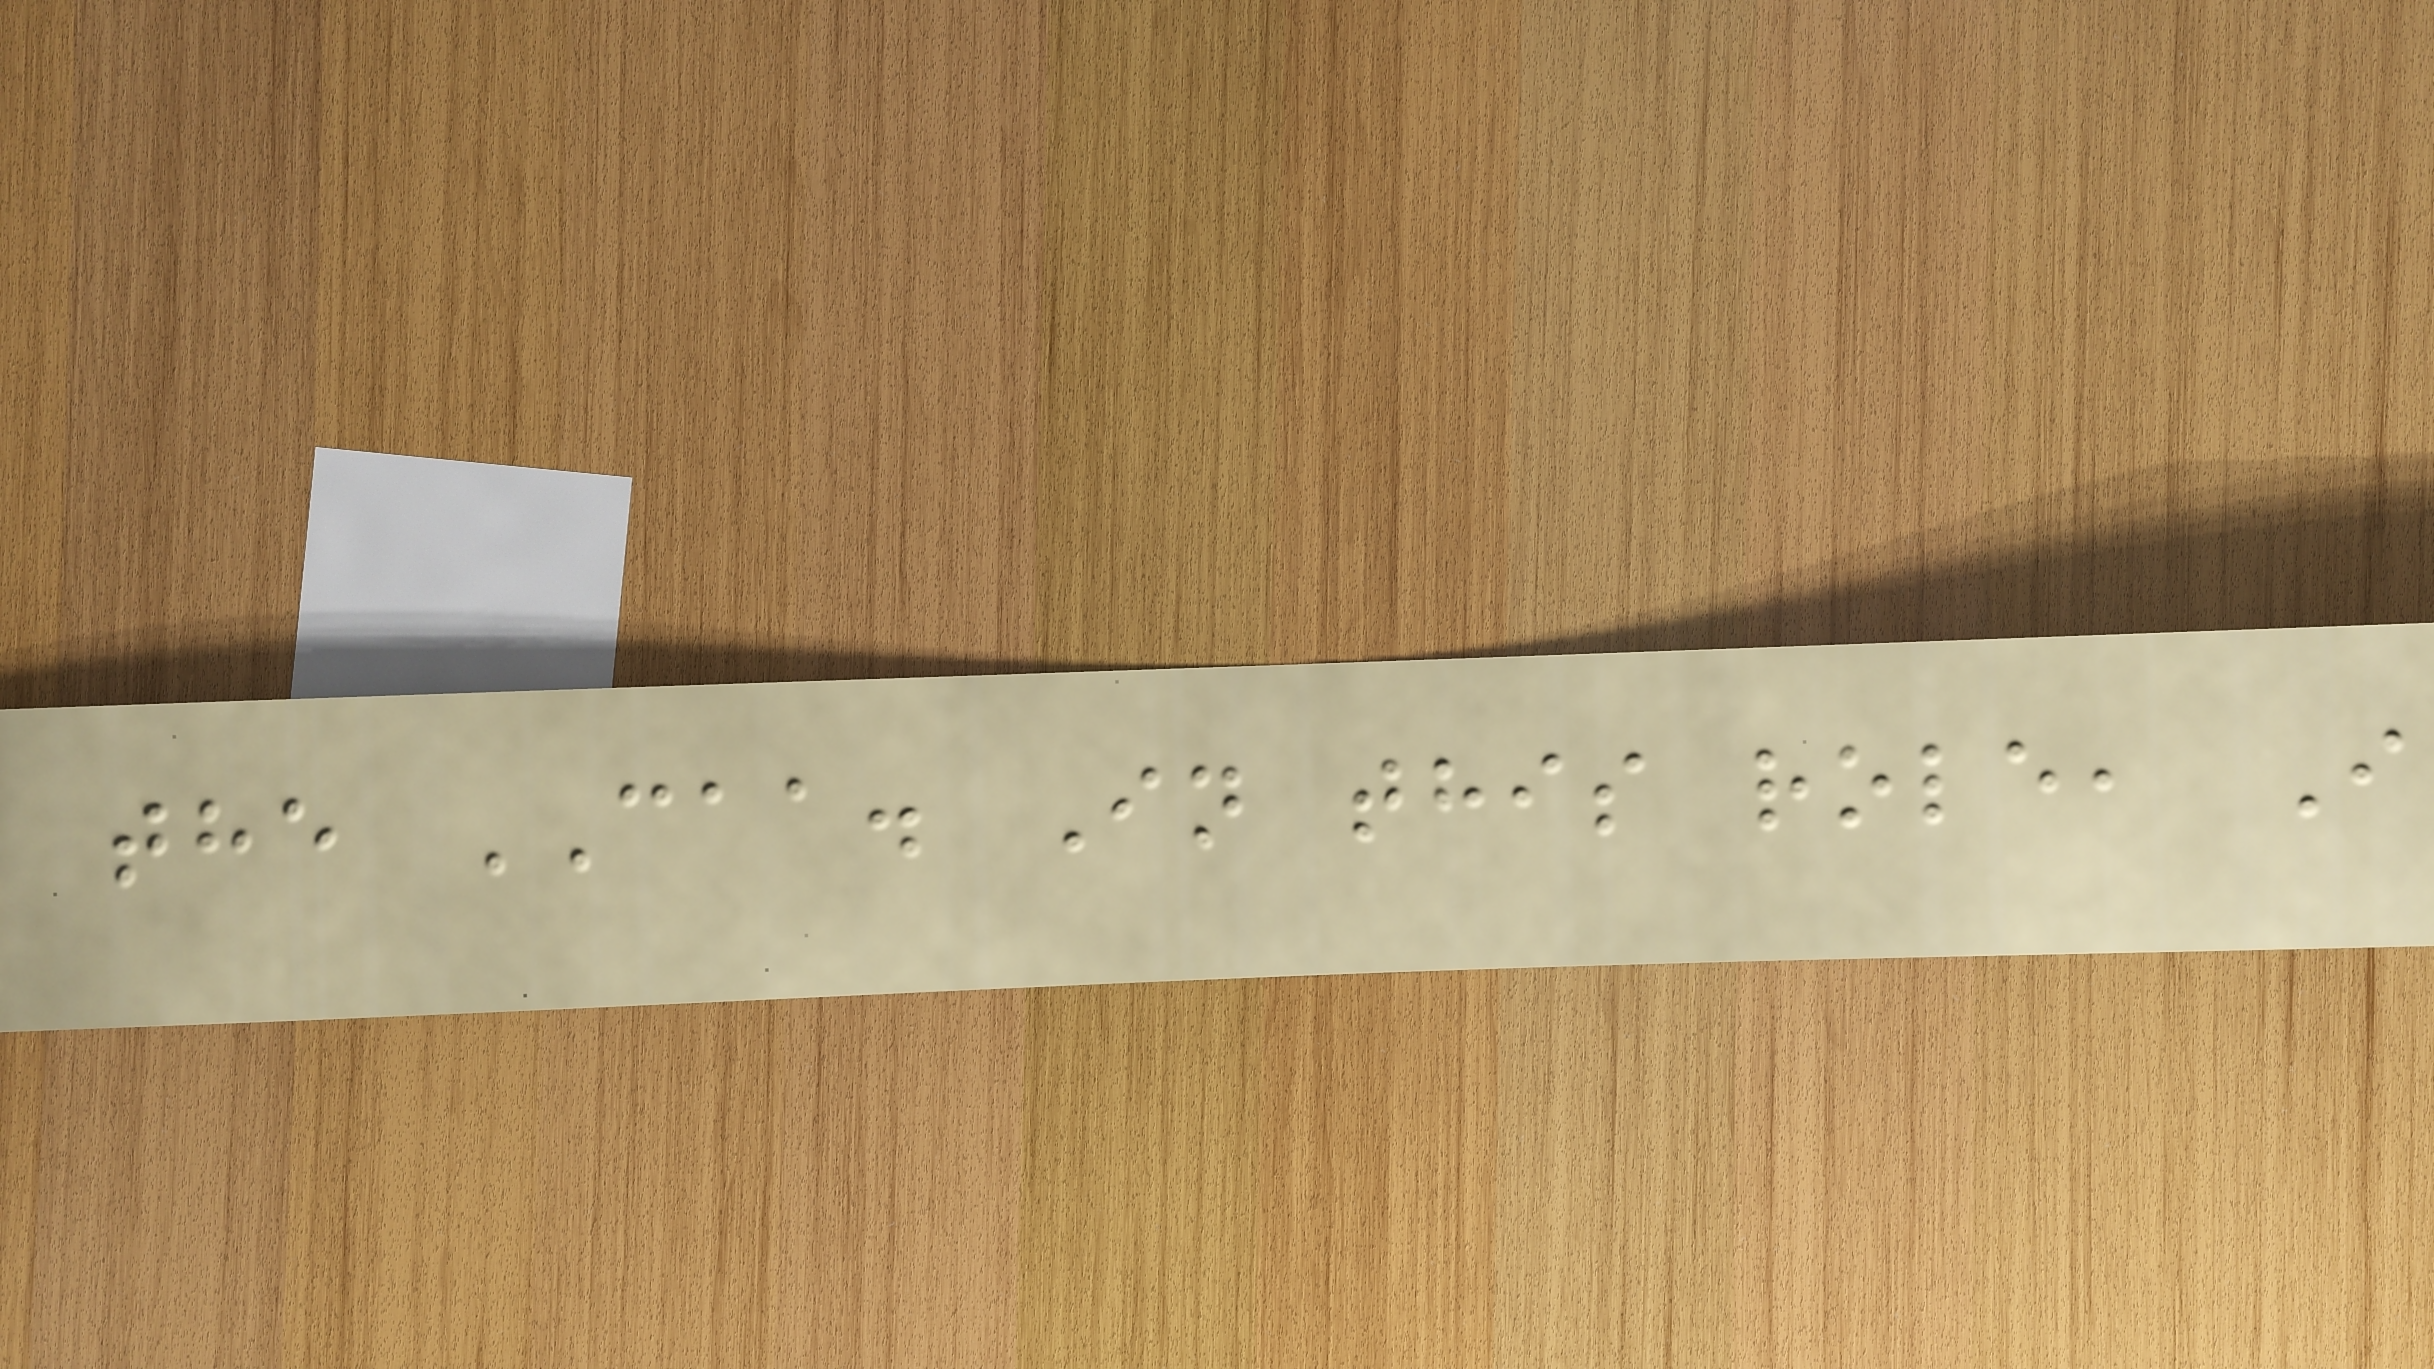the CAA. In this role, I
